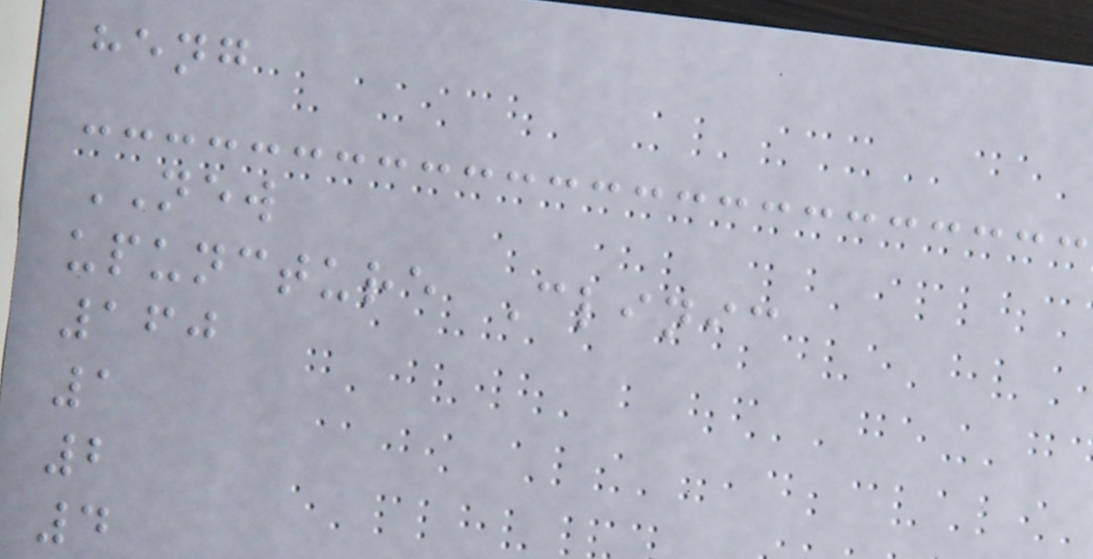heng
NEW
upuncture Clinic
160
1
2
4
